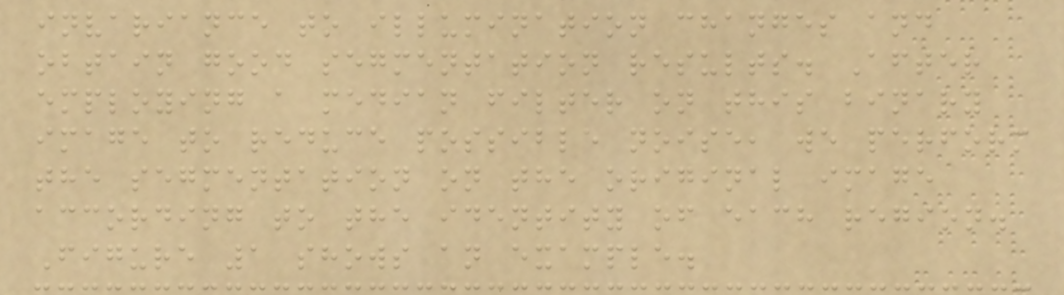invariance to illumination changes and
obtain good segmentation results. After
employing a median filter on this binary
image to reduce possible noise, we perform
the segmentation on the original image
according to the identity of each region.
Figure 1 shows an example.
